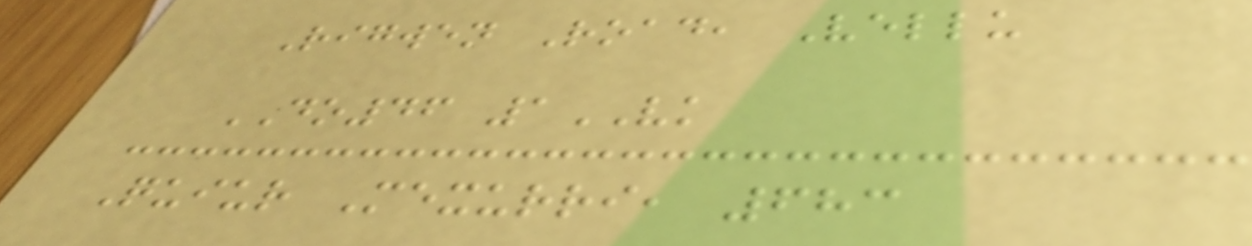Rigwen Road, Vellu
DO46 1VK
Quiur Mexurri, 683
